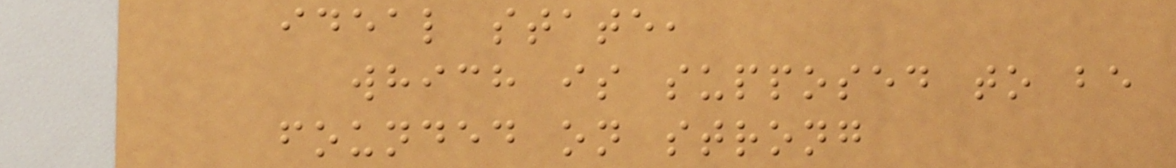ideal state,
which is supposed to be
founded on strong
